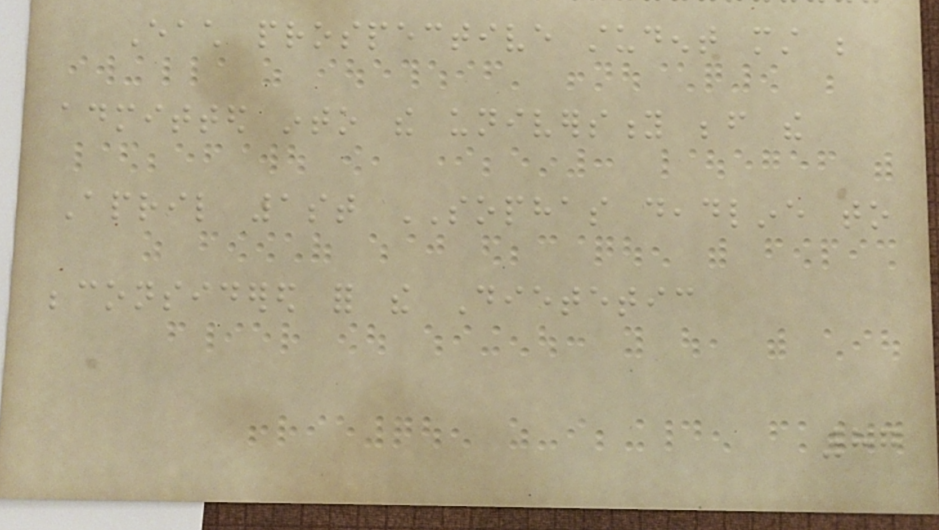Each prospective student must be
admitted into the university before the
April 1st SOPHAS deadline to
beconsidered for the Dietetic
87
